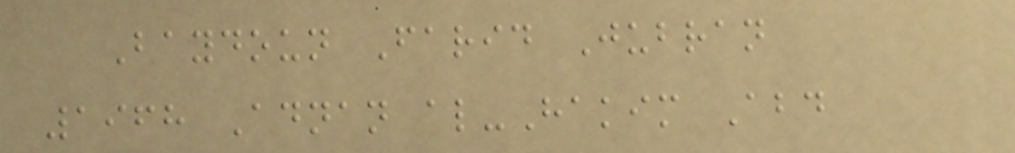Baydoun Farid Jubran
1968 Adnan al-Hakim Abd
